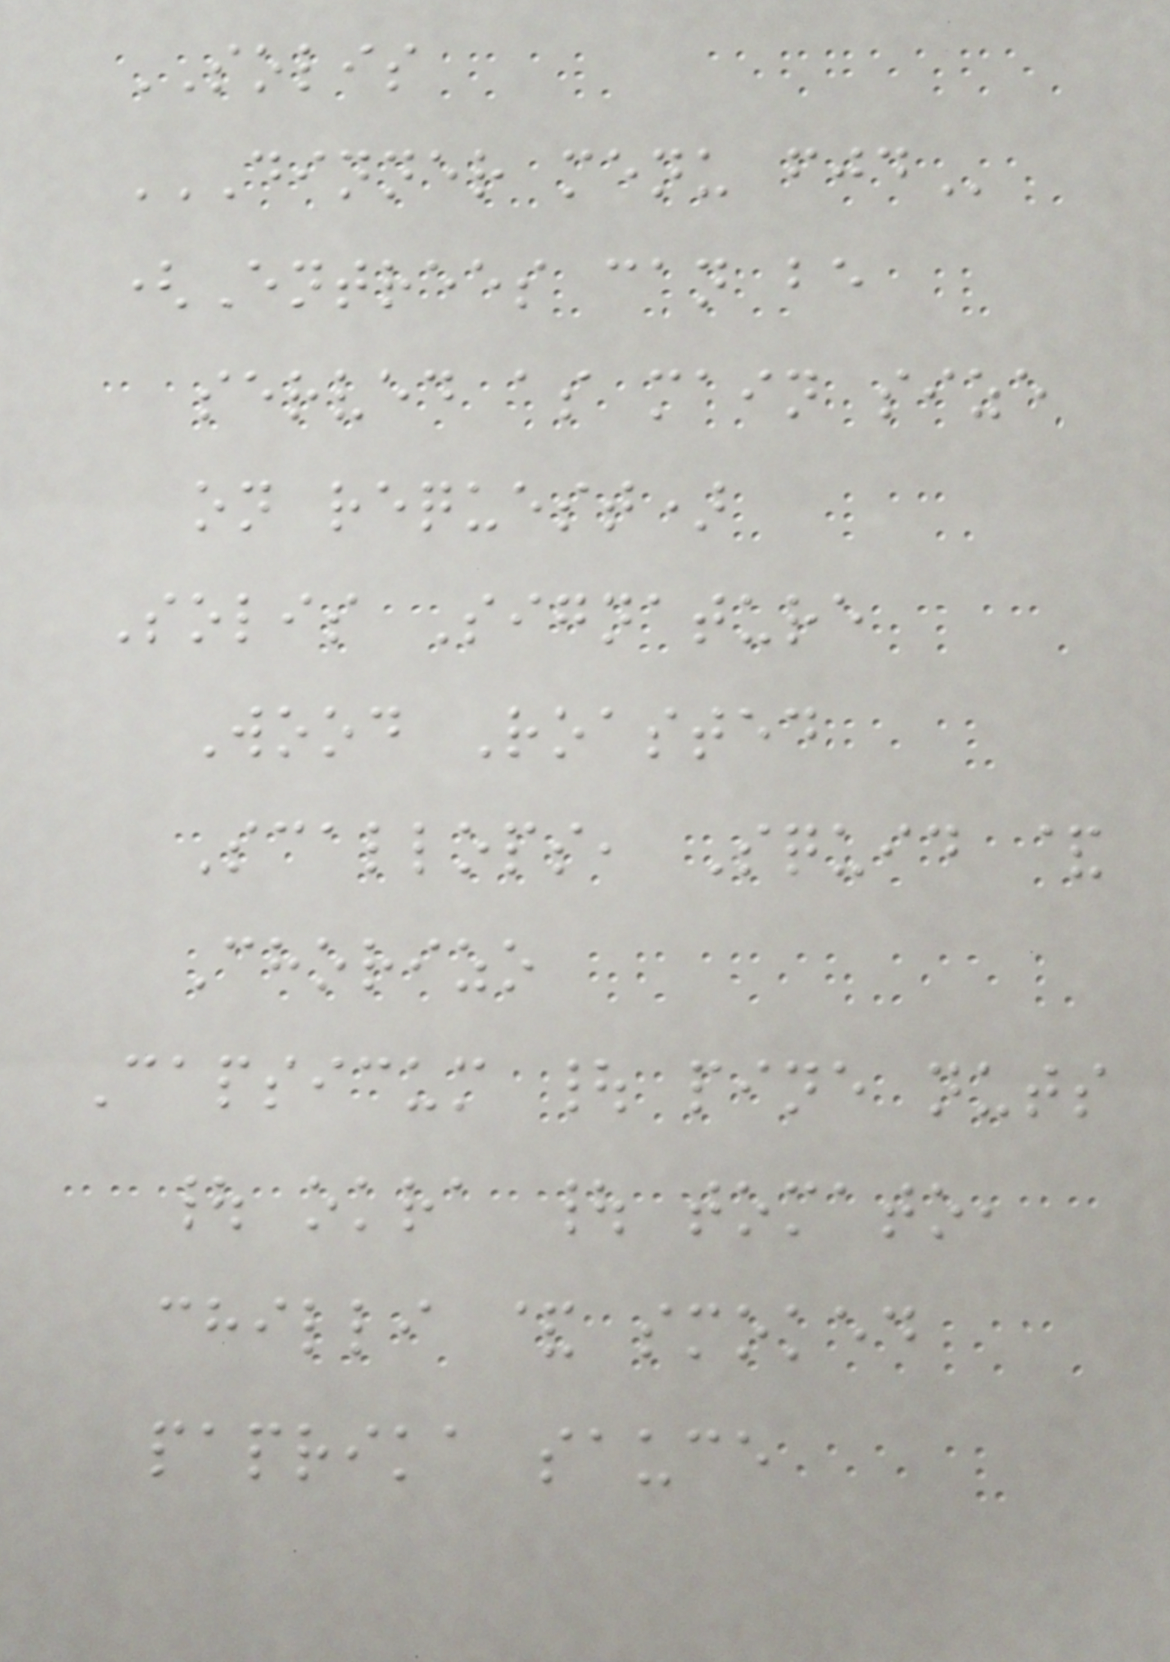SOLIS
DINNER MENU FJD
(Entrees can be
served as main size
on request)
Solis Signature
Wood Roasted
Scallops, Squid &
Chorizo
Capsicum | pine nuts
| okra | tomato,
chilli & smoked
paprika sauce
